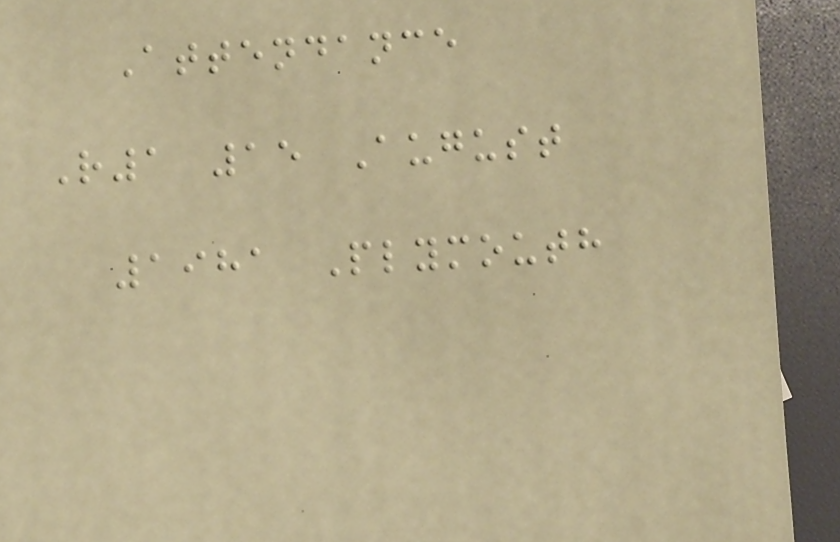Attendance
R1 15 August
1981 Plymouth
